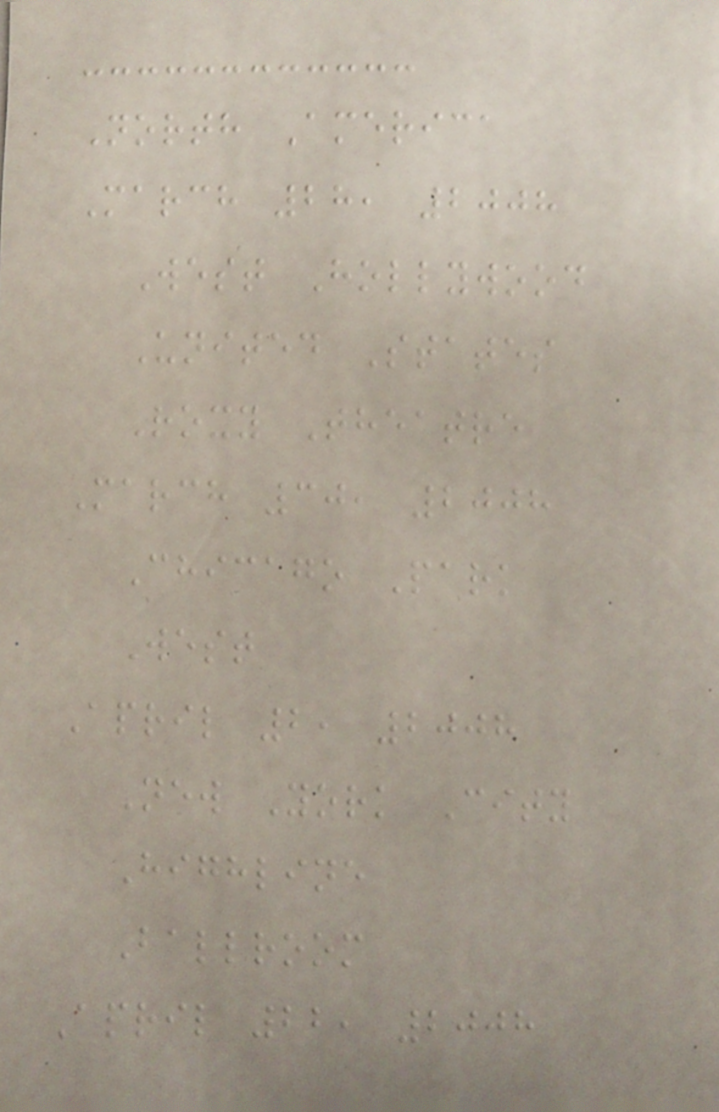North America
March 28, 2008
West Hollywood
United States
Roxy Theatre
March 30, 2008
Chicago Park
West
April 2, 2008
New York City
Highline
Ballroom
April 22, 2008
